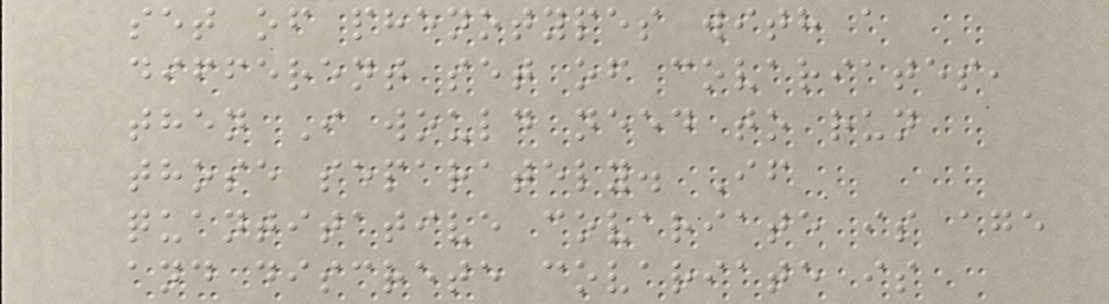set of phenotypes with a
different set of covariates,
then I would need to run
those separately. If
quantitative covariate is age
and discrete covariate is
